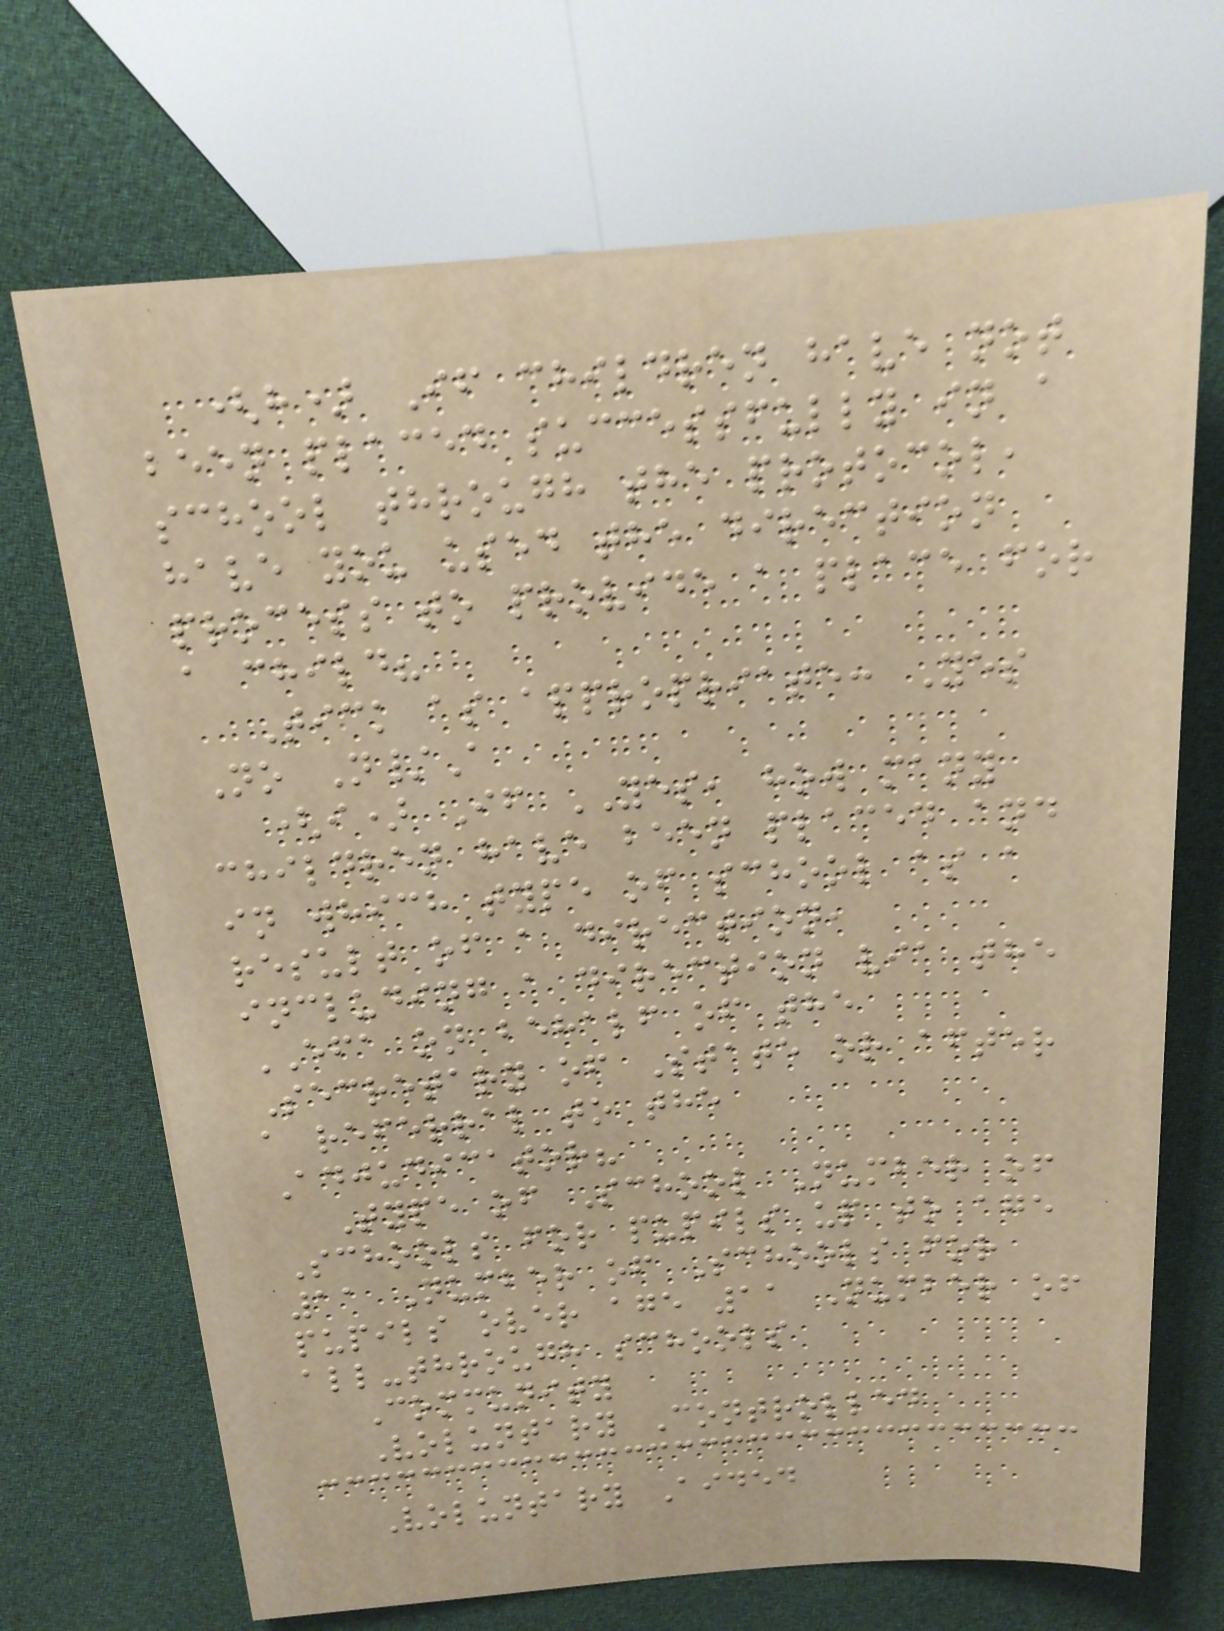(h) If children have not
been placed successfully in a
school through the protocol,
have you used the direction
process to provide a place for
a child?
Tick as appropriate: Yes
No N/A
(i) If YES, how many
children have been placed and
in which type of school as a
result of a direction,
including a direction via the
EFA on behalf of the
Secretary of State or after
a referral to the
Adjudicator?
Type of School Number of
Schools for pupils up to age
11 Number of Schools for
pupils over age 11 Number of
all-through schools
Community
Voluntary Controlled
Voluntary Aided
